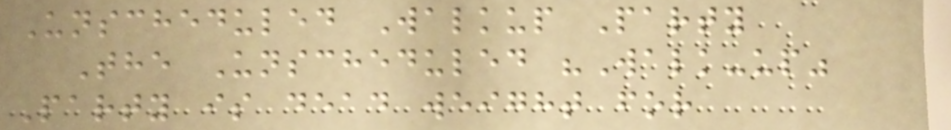Unscheduled Walkup Party
The Unscheduled "Walk-up"
Party is dead weight for
